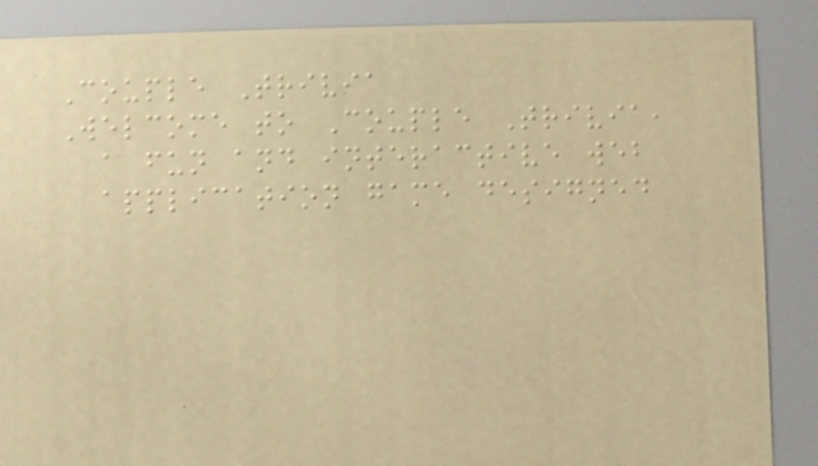Couple Trivia
Welcome to Couple Trivia,
a fun and interactive web
application game designed
